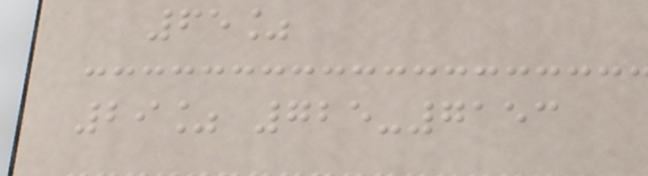65%
29% 725-7153
